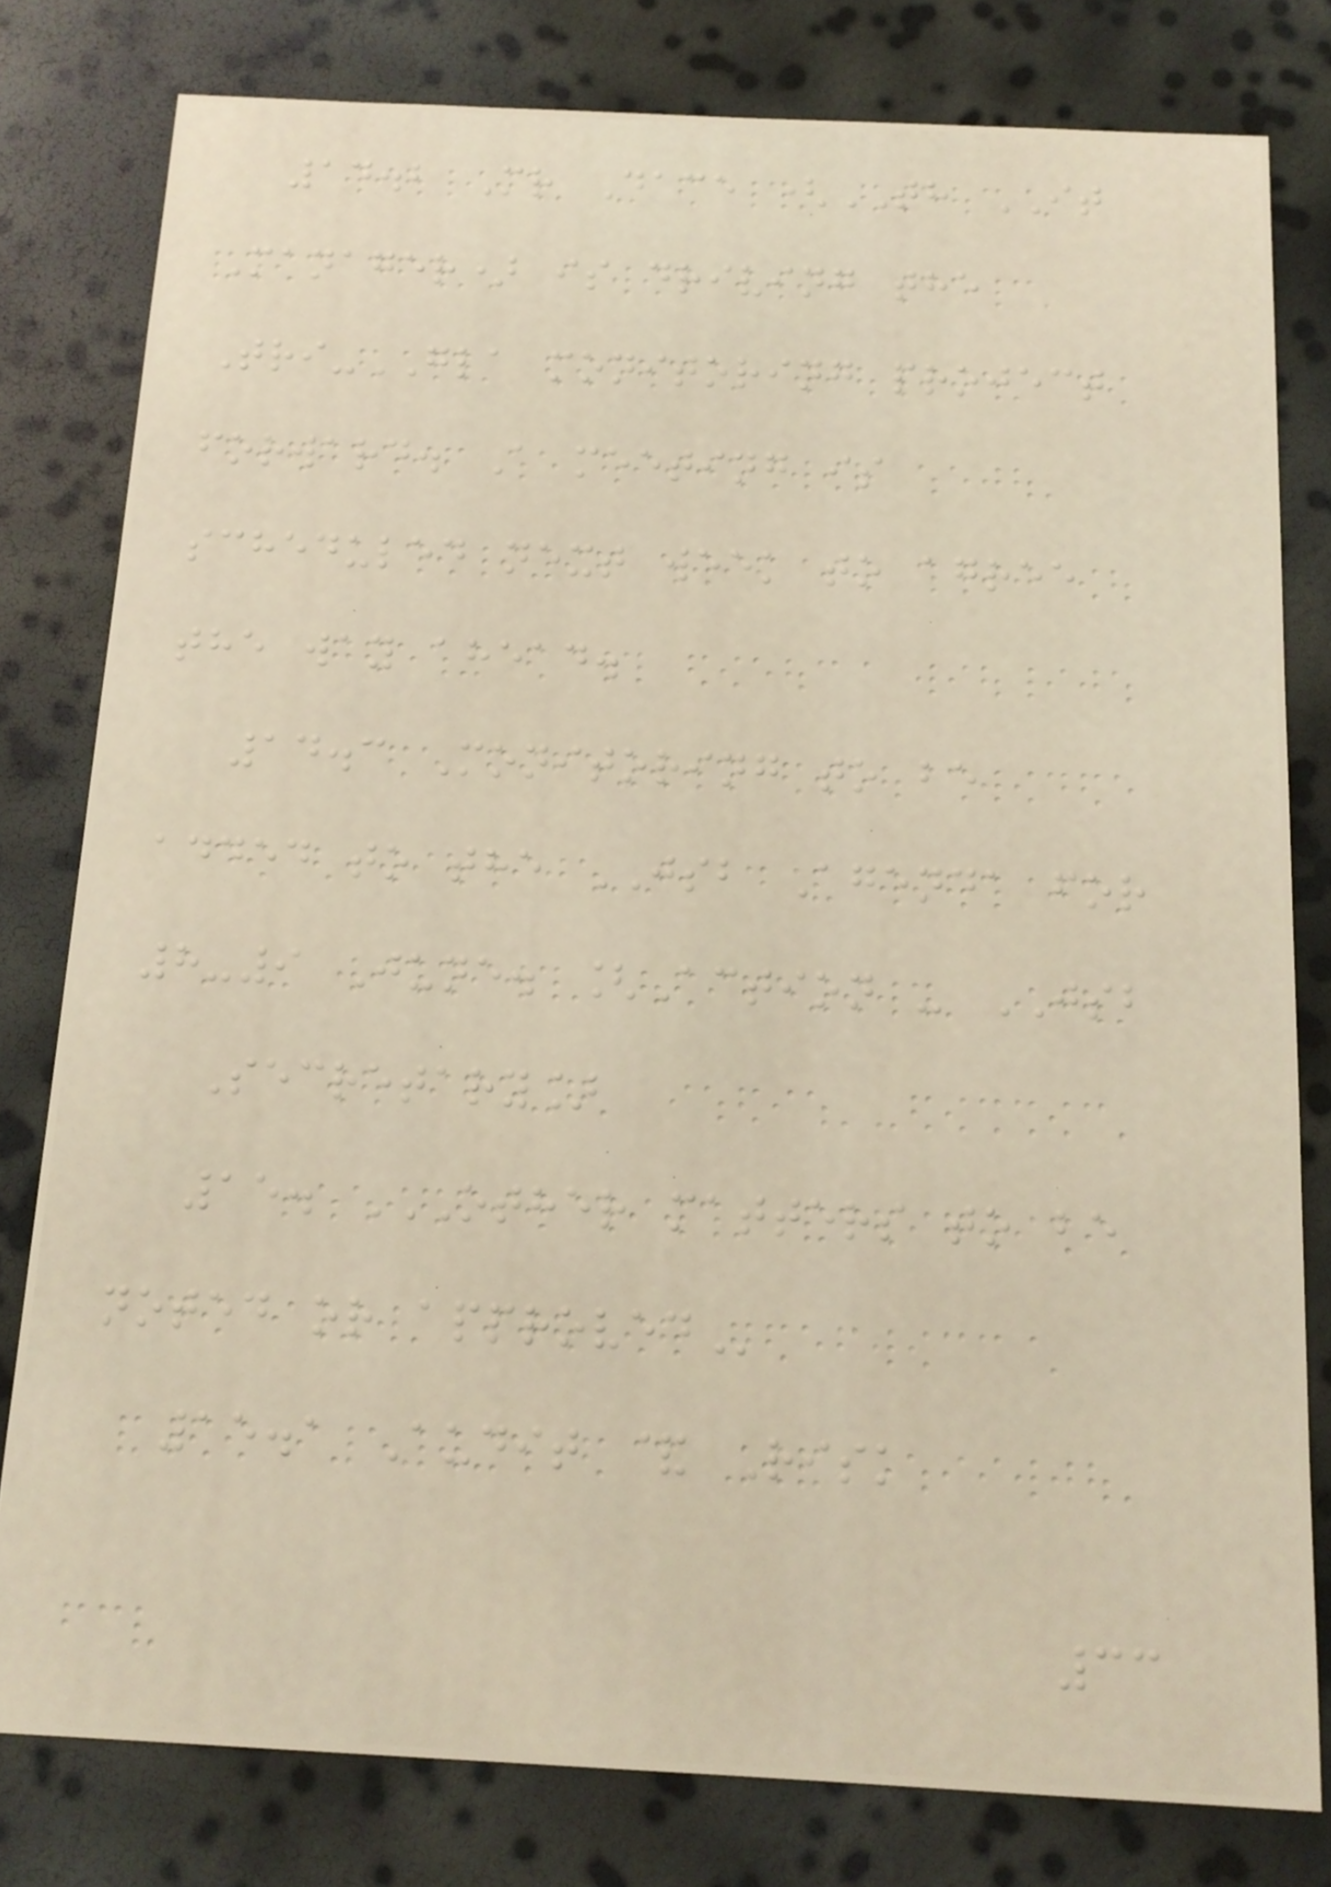14.2 Mr Dace (TH IT
Manager) is driving the
Tri-GLA monitoring project
forward. A meeting is
scheduled next week to agree
the way ahead.
14.3 Monitoring to be
added to the JSB Agenda for
8-9 June. [Action - JSB
Secretary]
15. OTHER MATTERS TO BE
NOTED OR APPROVED
15.1 Audit & Risk
33
